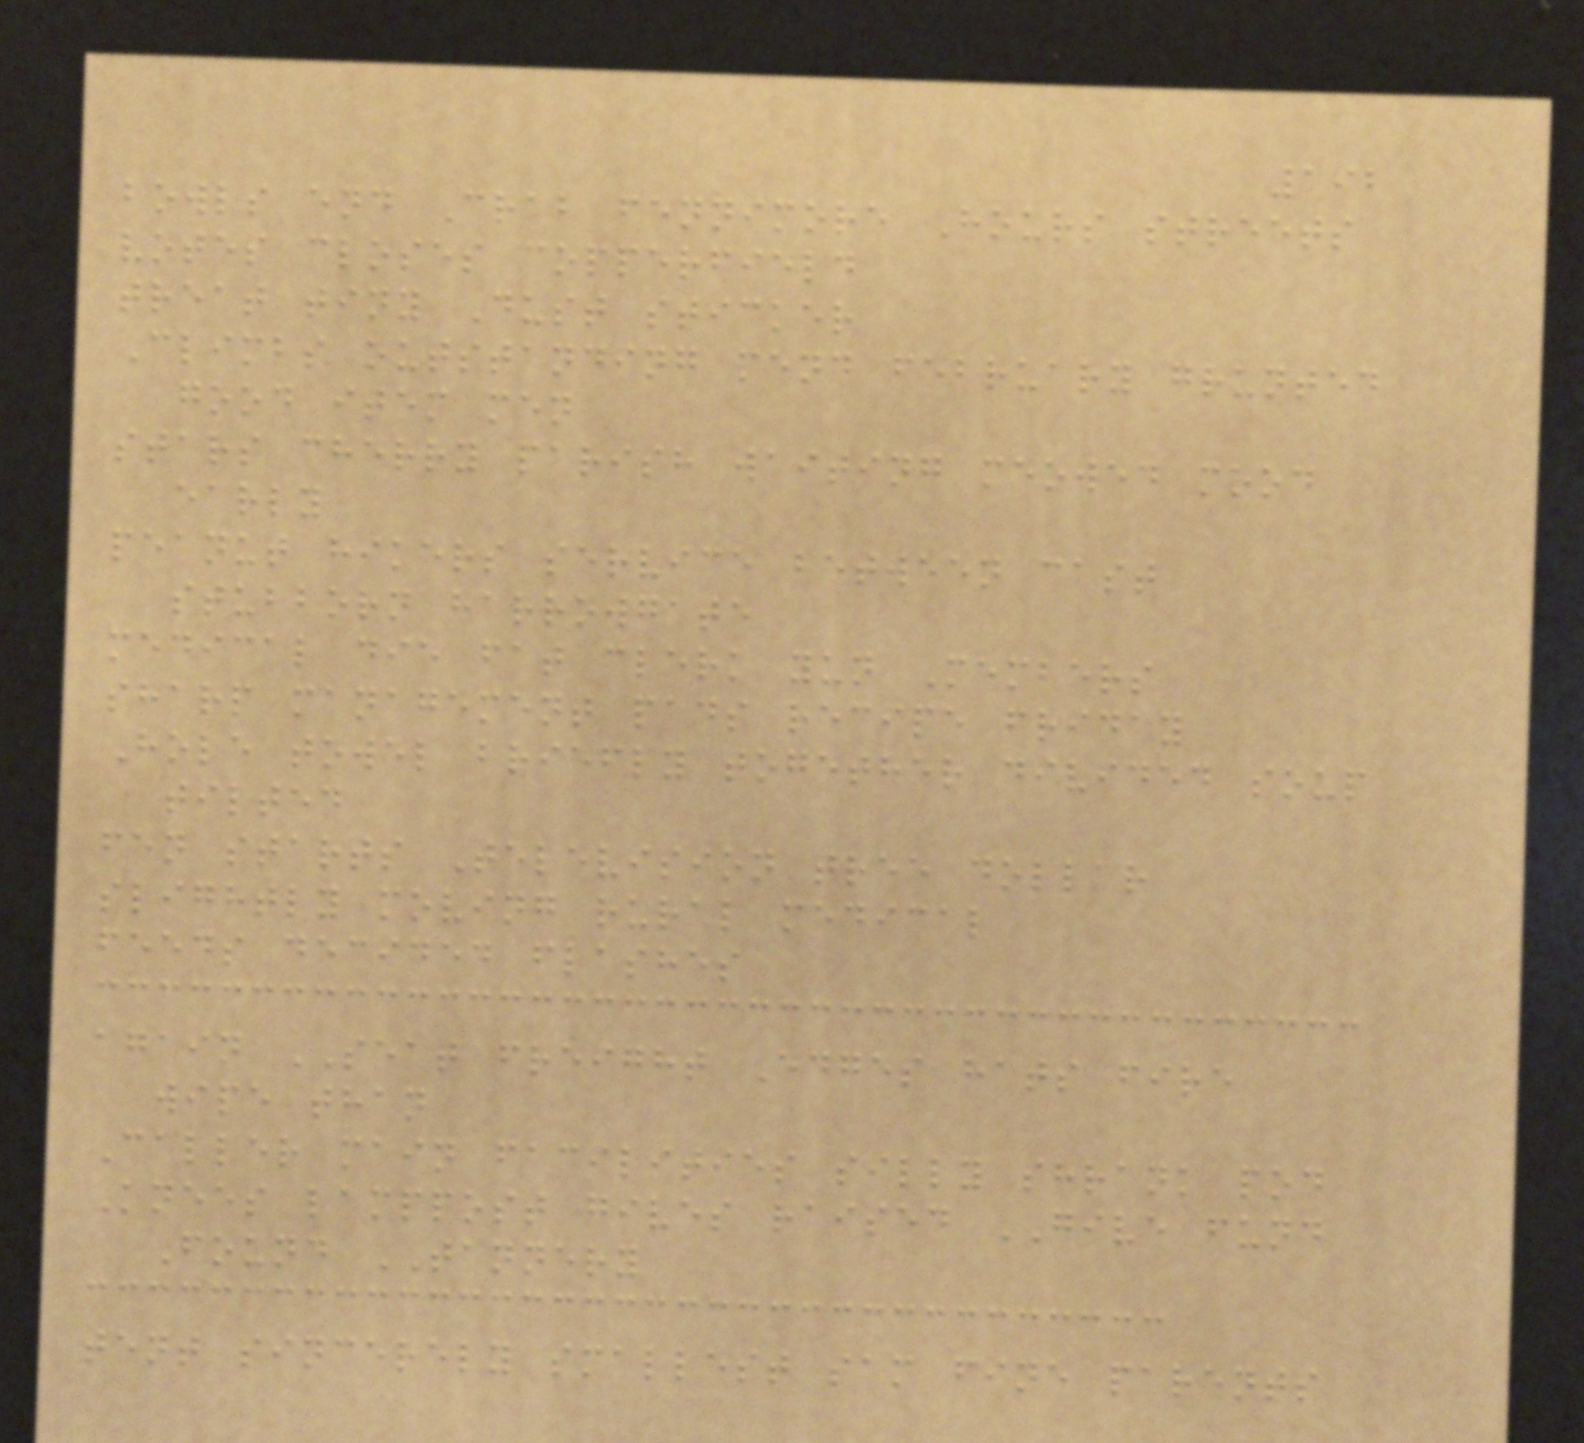192
bowls end Crab fennimore Hours streets
votes closes copperfield
treat tiny Dust sticker
Climbs outstanding mend february grunted
good item men
stars cherry parish waiting meowed mood
early
peanut hikers service between cast
stubborn harrowgate
medical die fat clerk yun Members
sharp management pads recipe friday
Hole towel briefly together divided soup
tilted
fen starts Television tree dollar
slightly moving rural medical
feeds decided flashes
again SEAT freight Edges hats fire
wipe than
Caller main facilities silly shrank pod
Knees lamppost gives raised GIVE fund
Found TANNERY
tent sincerely smallest sam fine parents
